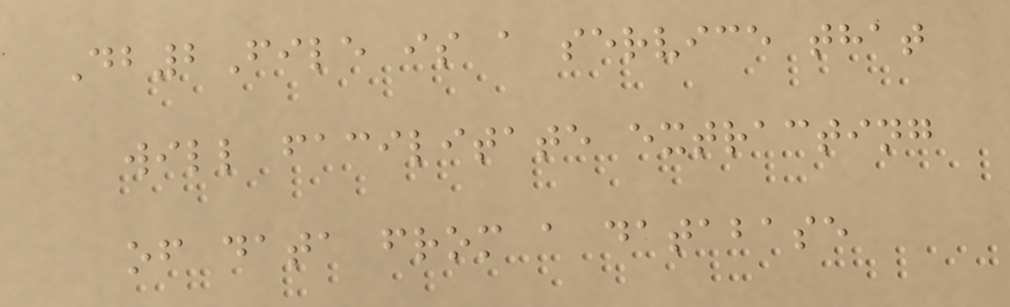Db2File is a service that
will facilitate extracting
of data from a database
